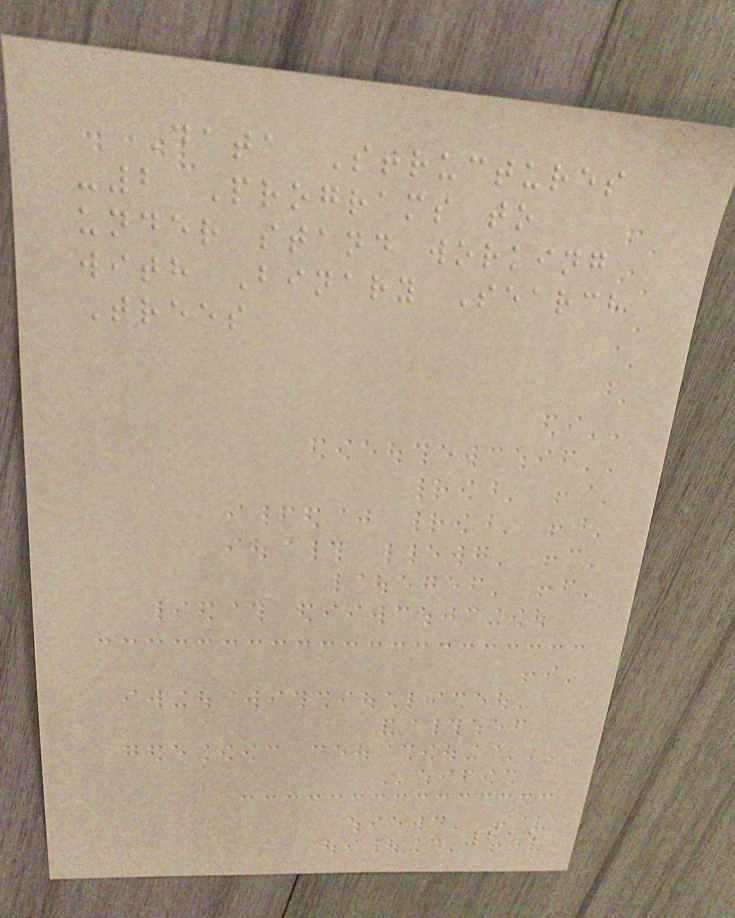Data Structures
-2 Programs to
under stand working
with Binary Search
Trees
215
